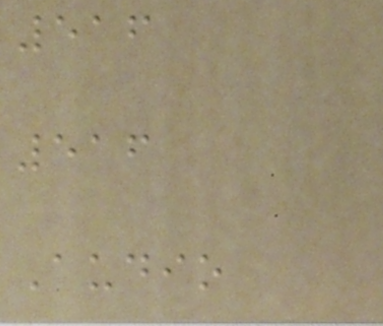516
516
Audio
